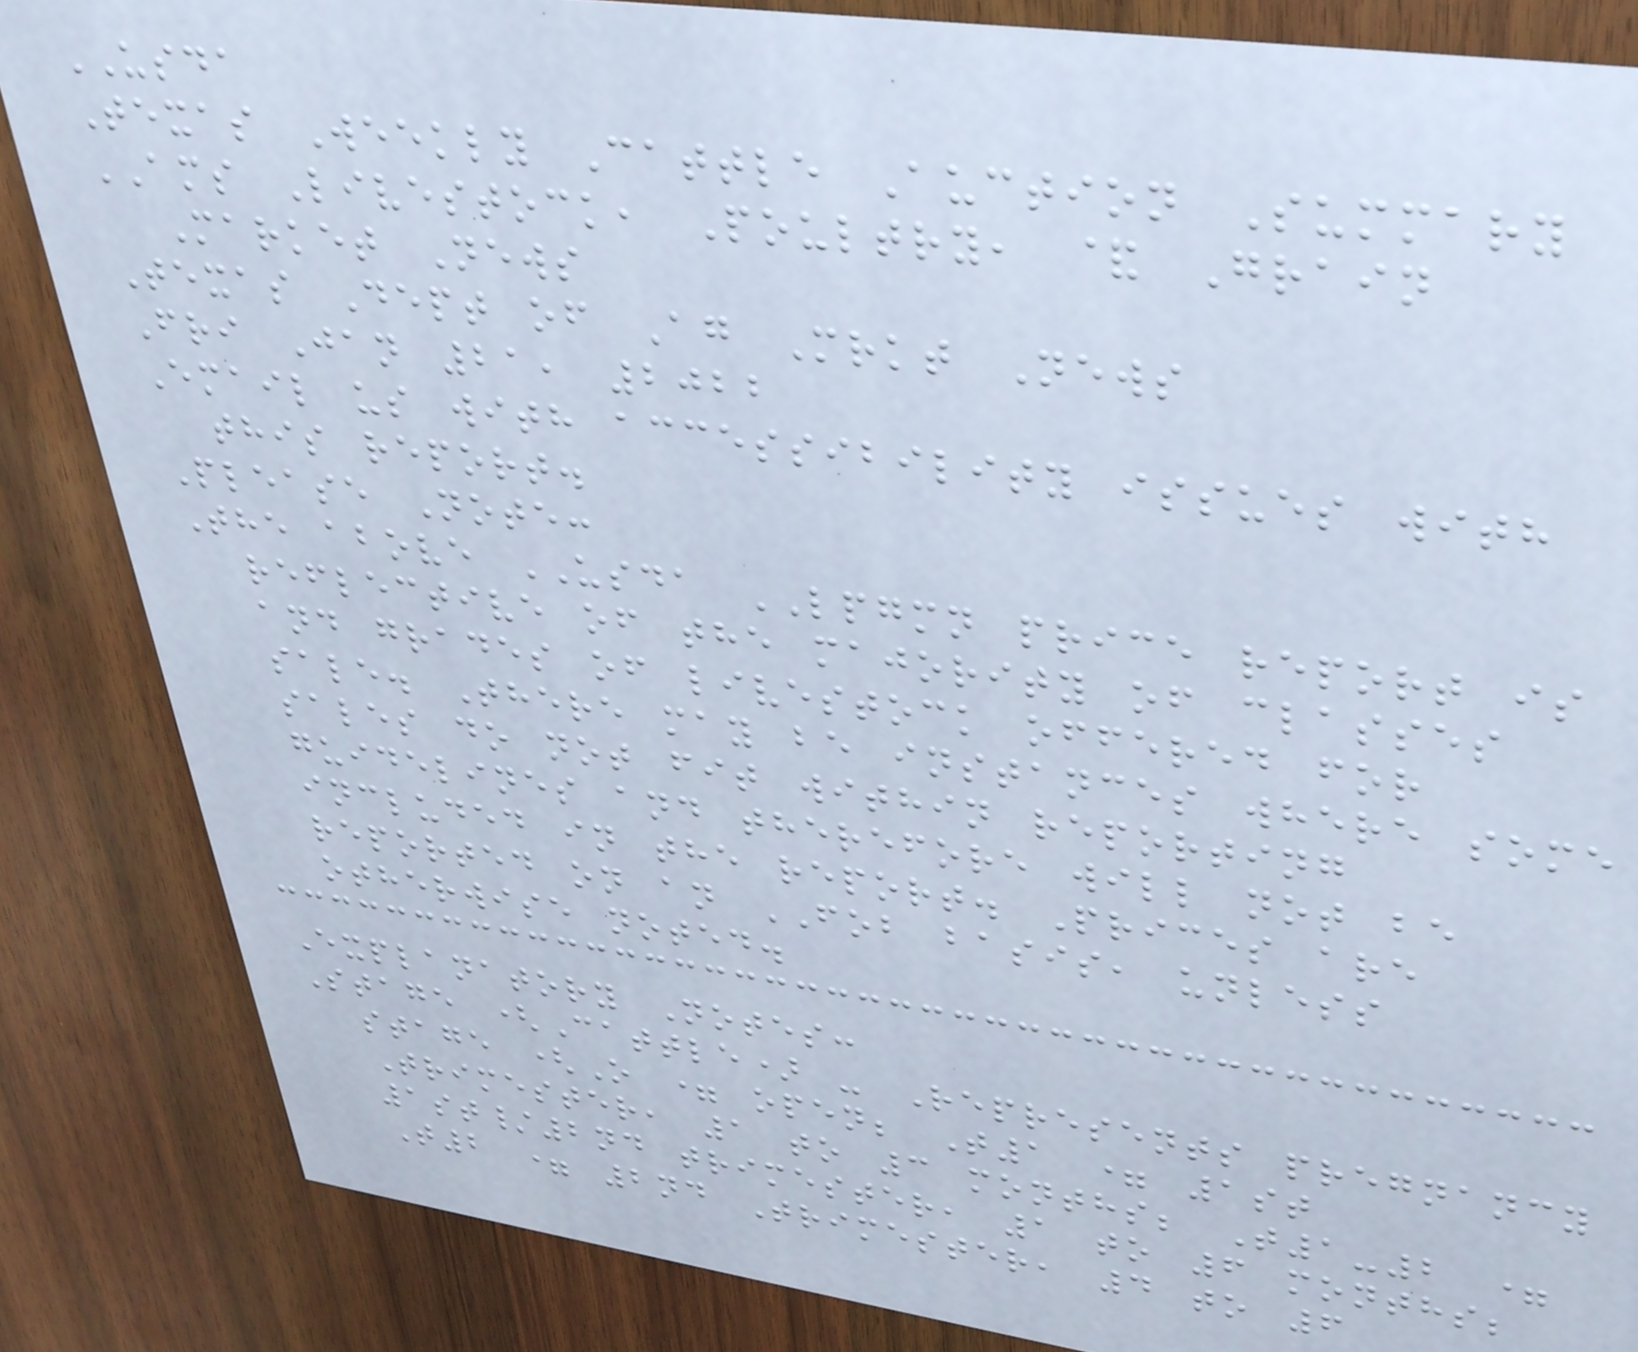USDA
Texas Weekly Cattle Auction Summary
AMS Livestock, Poultry, & Grain
Market News
Texas Dept of Ag Mrkt News
Fri Jan 21, 2022
Email us with accessibility issues with
this report.
Please Note:
The above USDA LPGMN price report is
reflective of the majority of classes
and grades of livestock offered for
sale. There may be instances where some
sales do not fit within reporting
guidelines and therefore will not be
included in the report. Prices are
reported on an FOB basis, unless
otherwise noted.
Explanatory Notes:
Stage (Cattle) - Represents pregnancy
stage (O = open; T1 = 1st
Trimester, 1 to 3 months; T1-2 =
1st/2nd trimester, 1 to 6 months;
T2 = 2nd Trimester, 4 to 6
